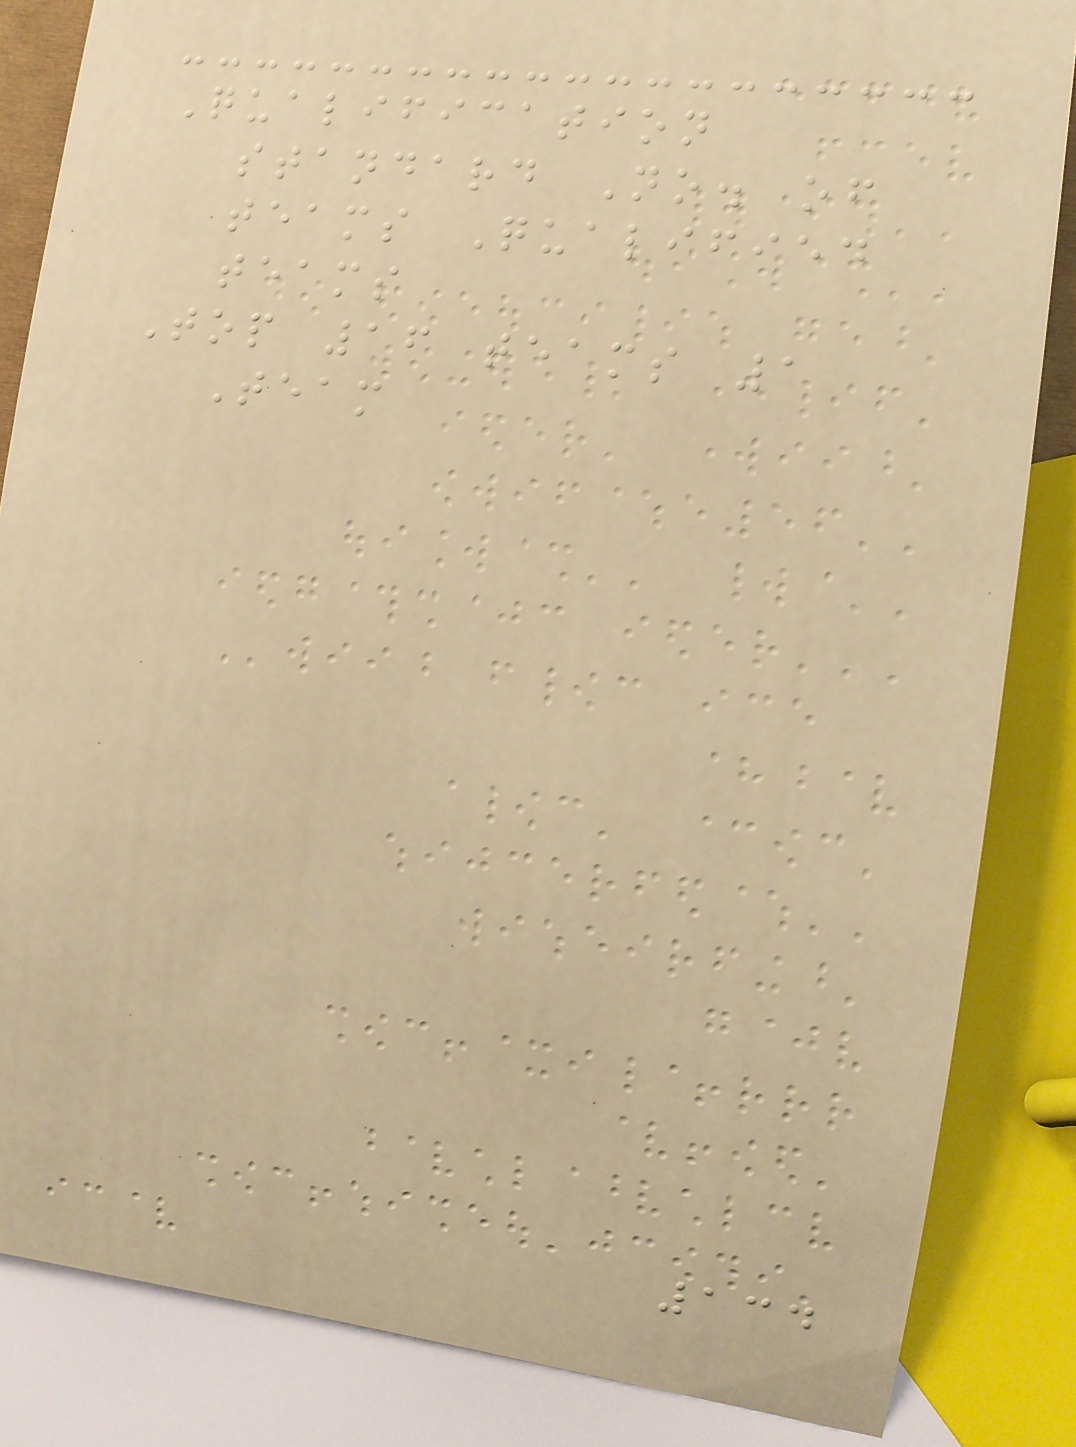Qualification
standard No. of
teams Qualified
teams
Top 16 teams 1
Team
134
